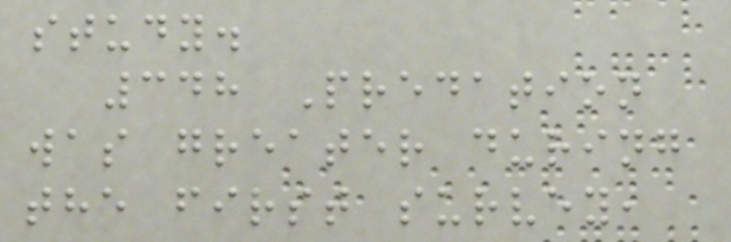study.
348 Predation
was greater during
the first survey,
